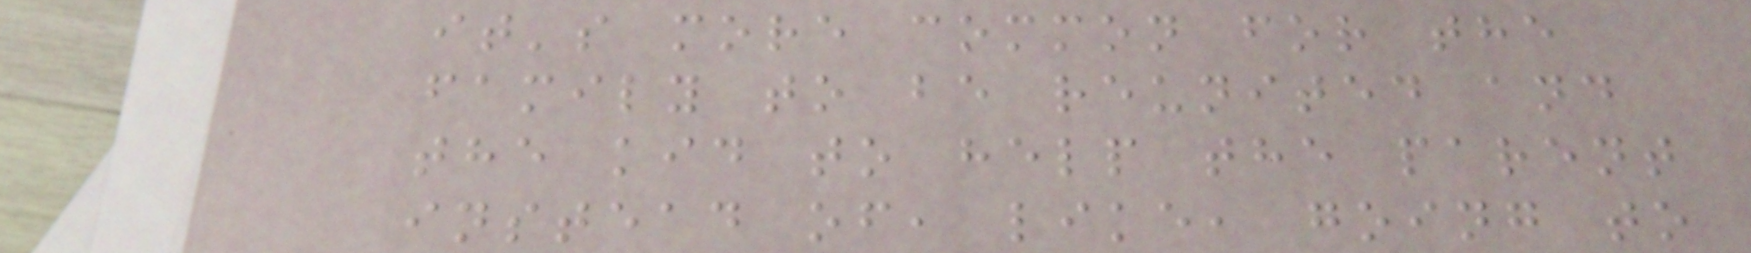it's more common for the
family to be reunited and
the kid to help the parent
instead of, like, going to
